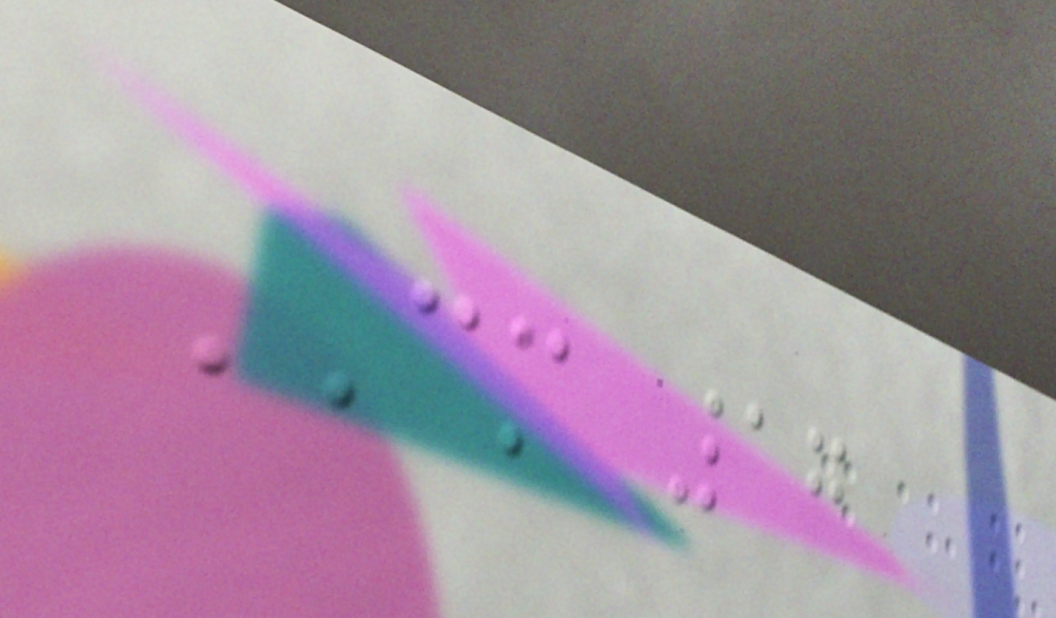CM 17
